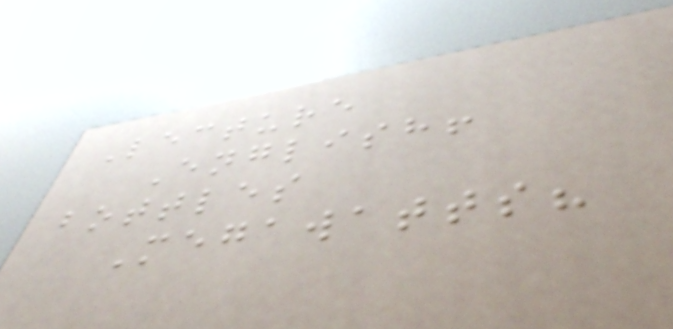Lecture
English!
bottles
Megawatts?
